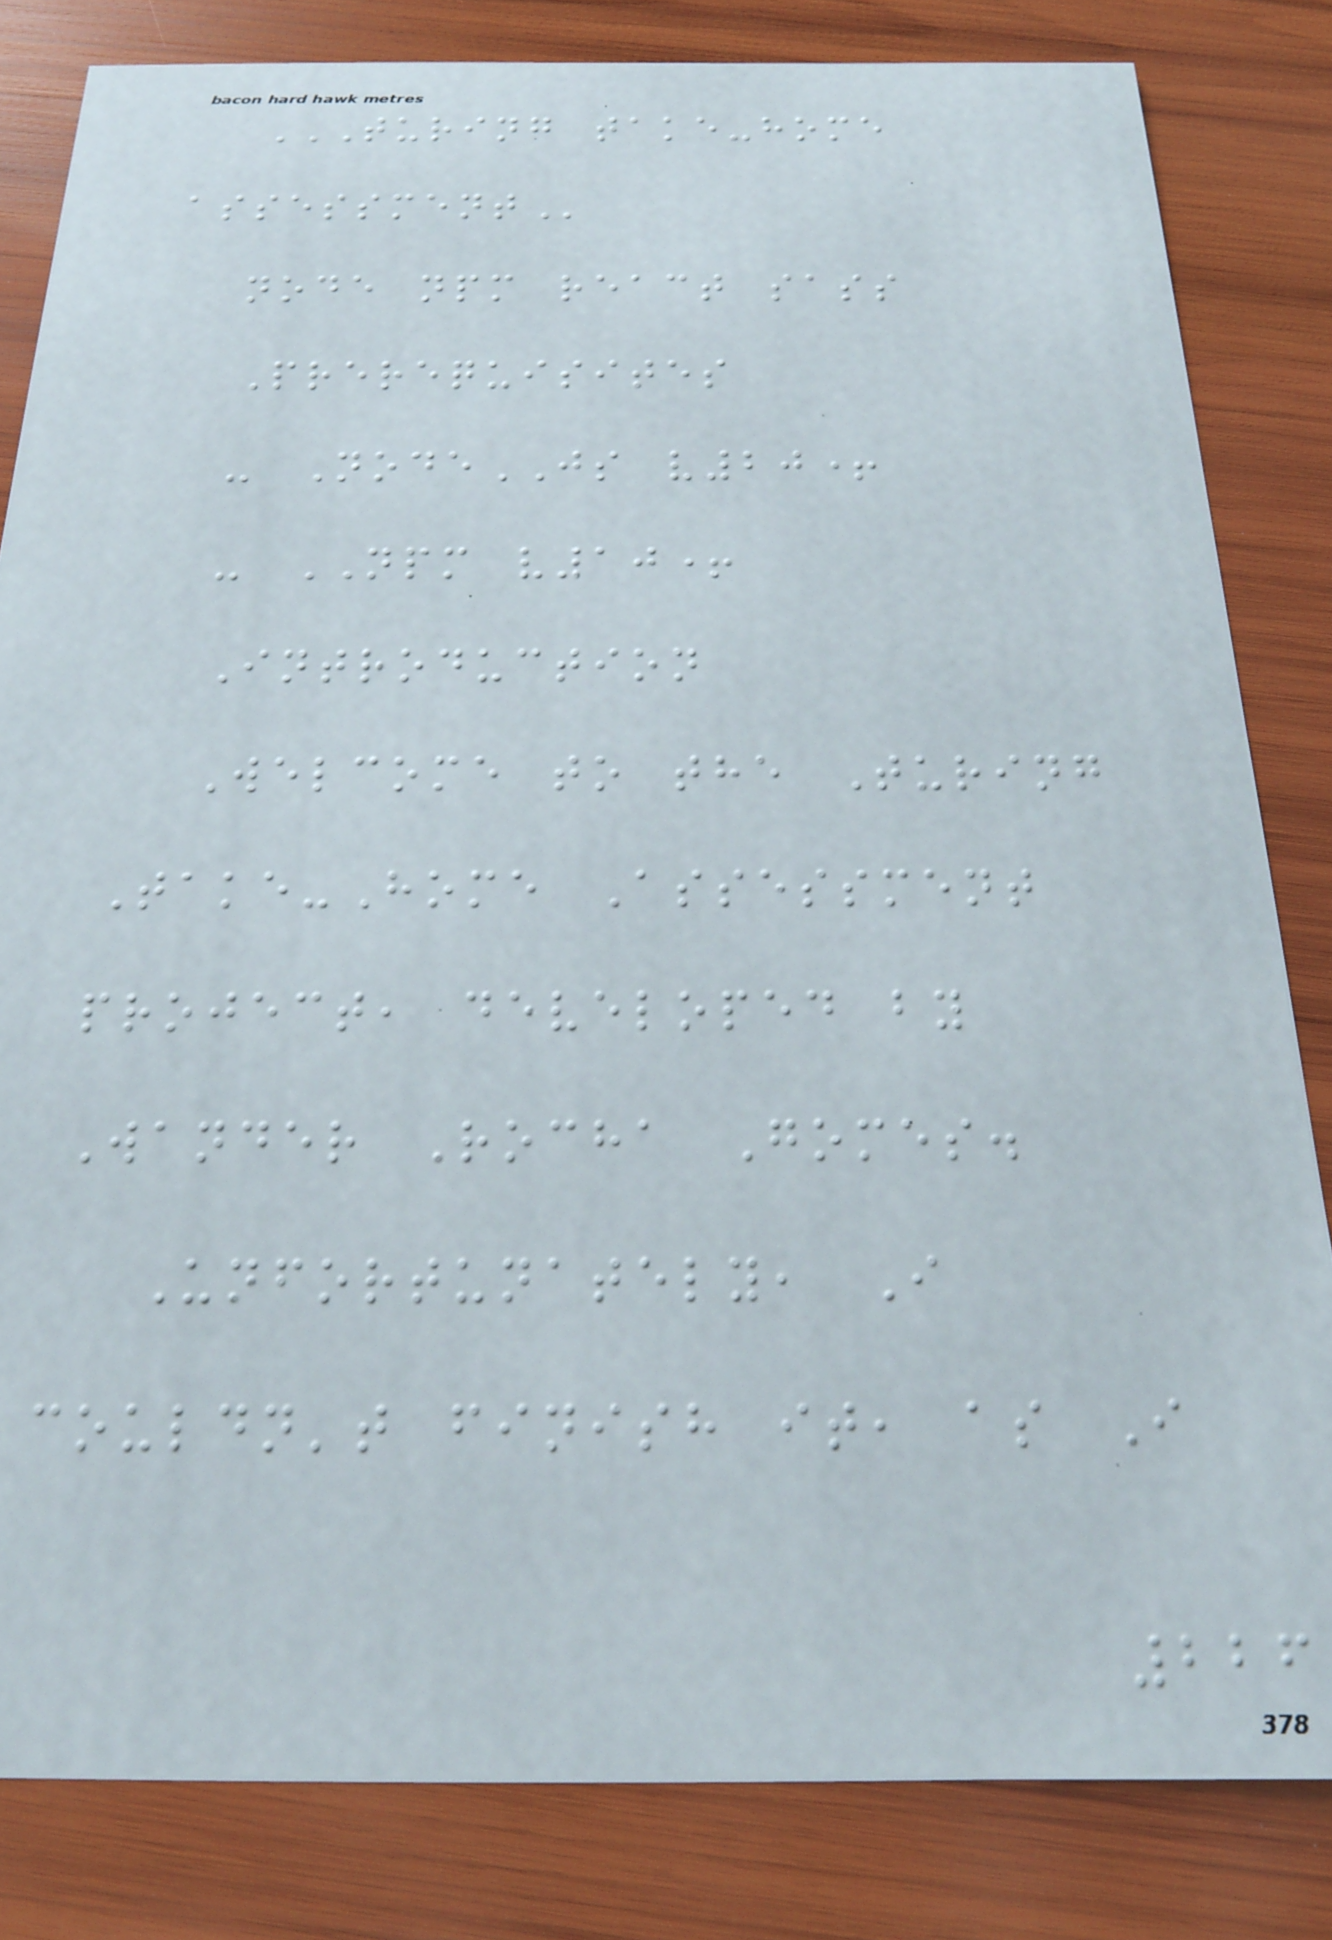TURING TAKE-HOME
ASSESSMENT
node npm react sass
Prerequisites
- NodeJS v20+
- NPM v10+
Introduction
Welcome to the Turing
Take-Home Assessment
project, developed by
Wander Rocha Gomes.
Unfortunately, I
couldn't finish it, as I
226
